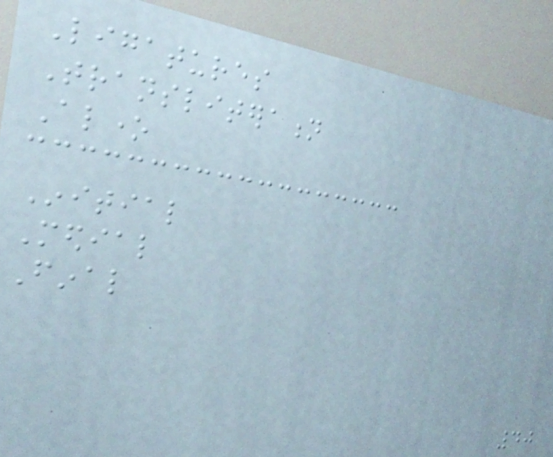Ligatures
Transliteration
Alone
Initial
Medial
Final
40
